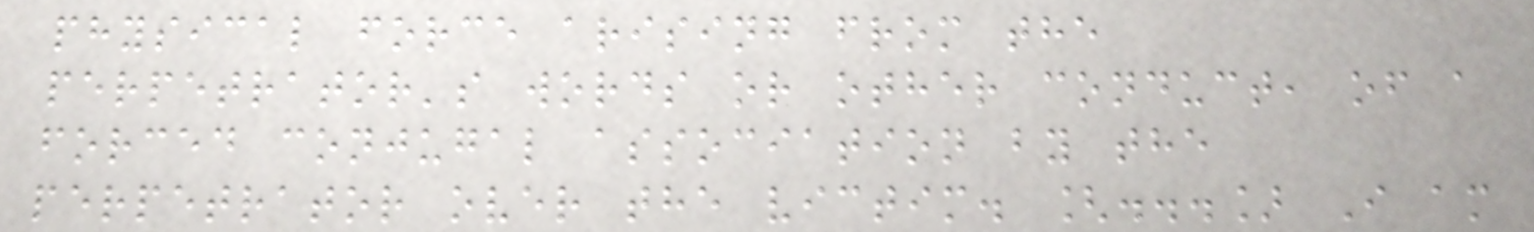physical force arising from the
perpetrator's words or other conduct, of a
forced conjugal association by the
perpetrator over the victim. [...] I am
